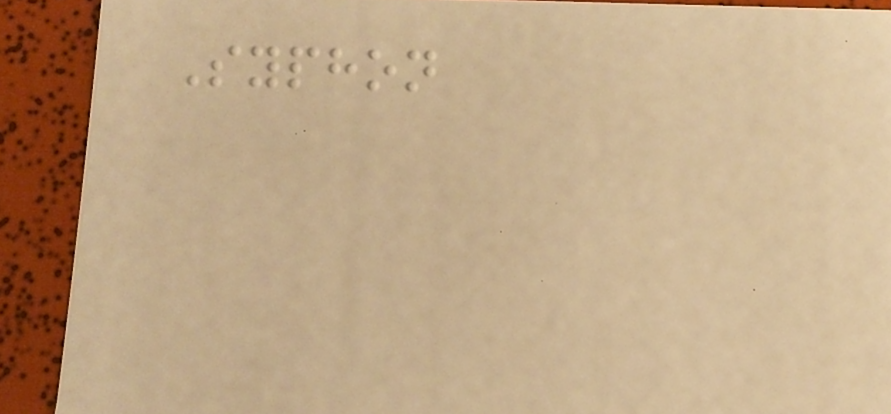Syphon
